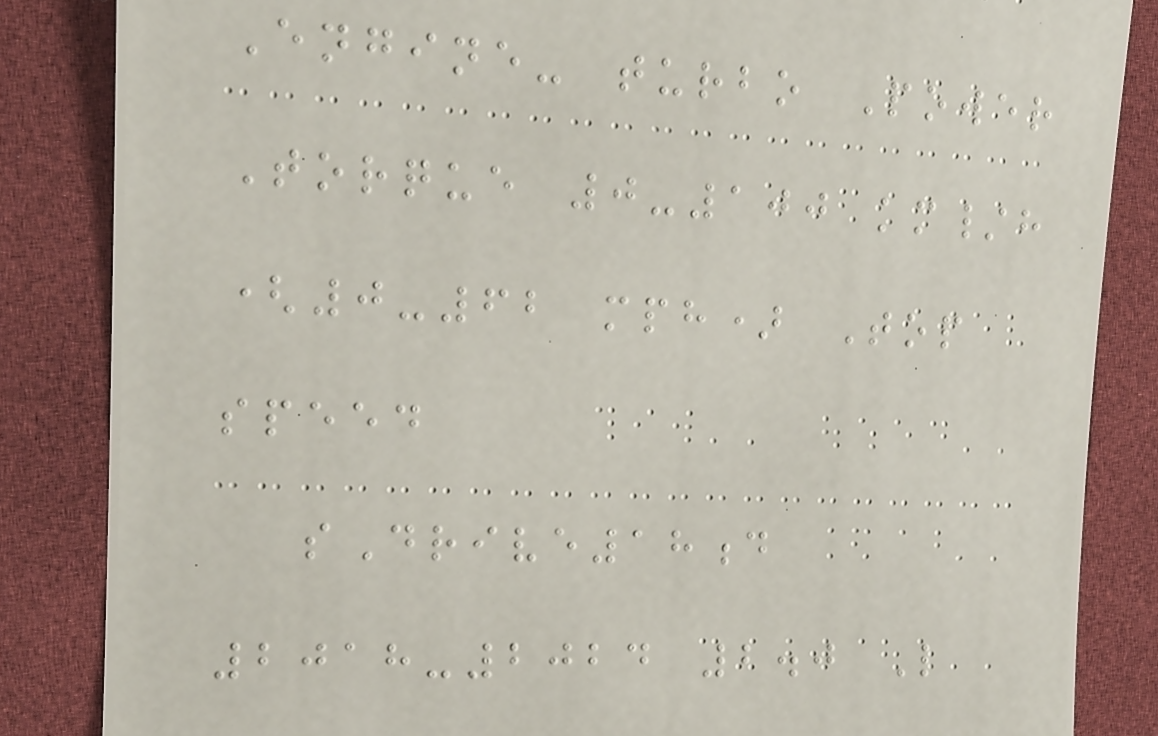Engine- turbo Power
Torque 0-100 km/h
(0-62 mph) Top
speed
sDrive18d
2018-2024 2.0 L
